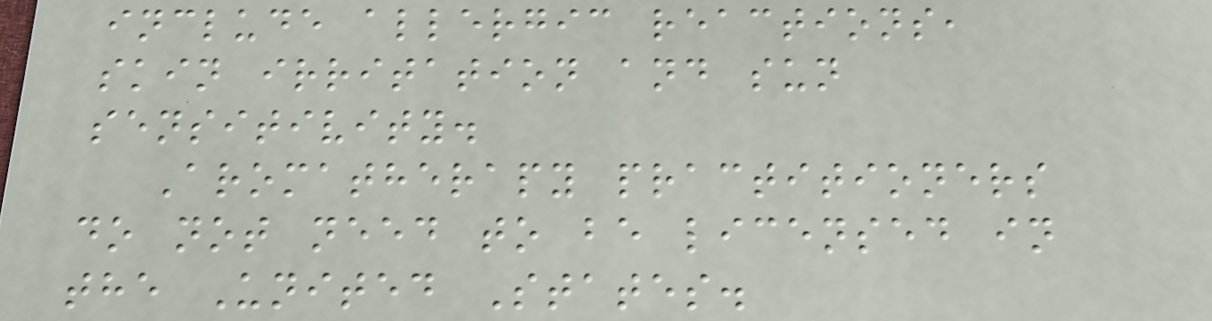include allergic reactions,
skin irritation and sun
sensitivity.
Aromatherapy practitioners
do not need to be licensed in
the United States.
